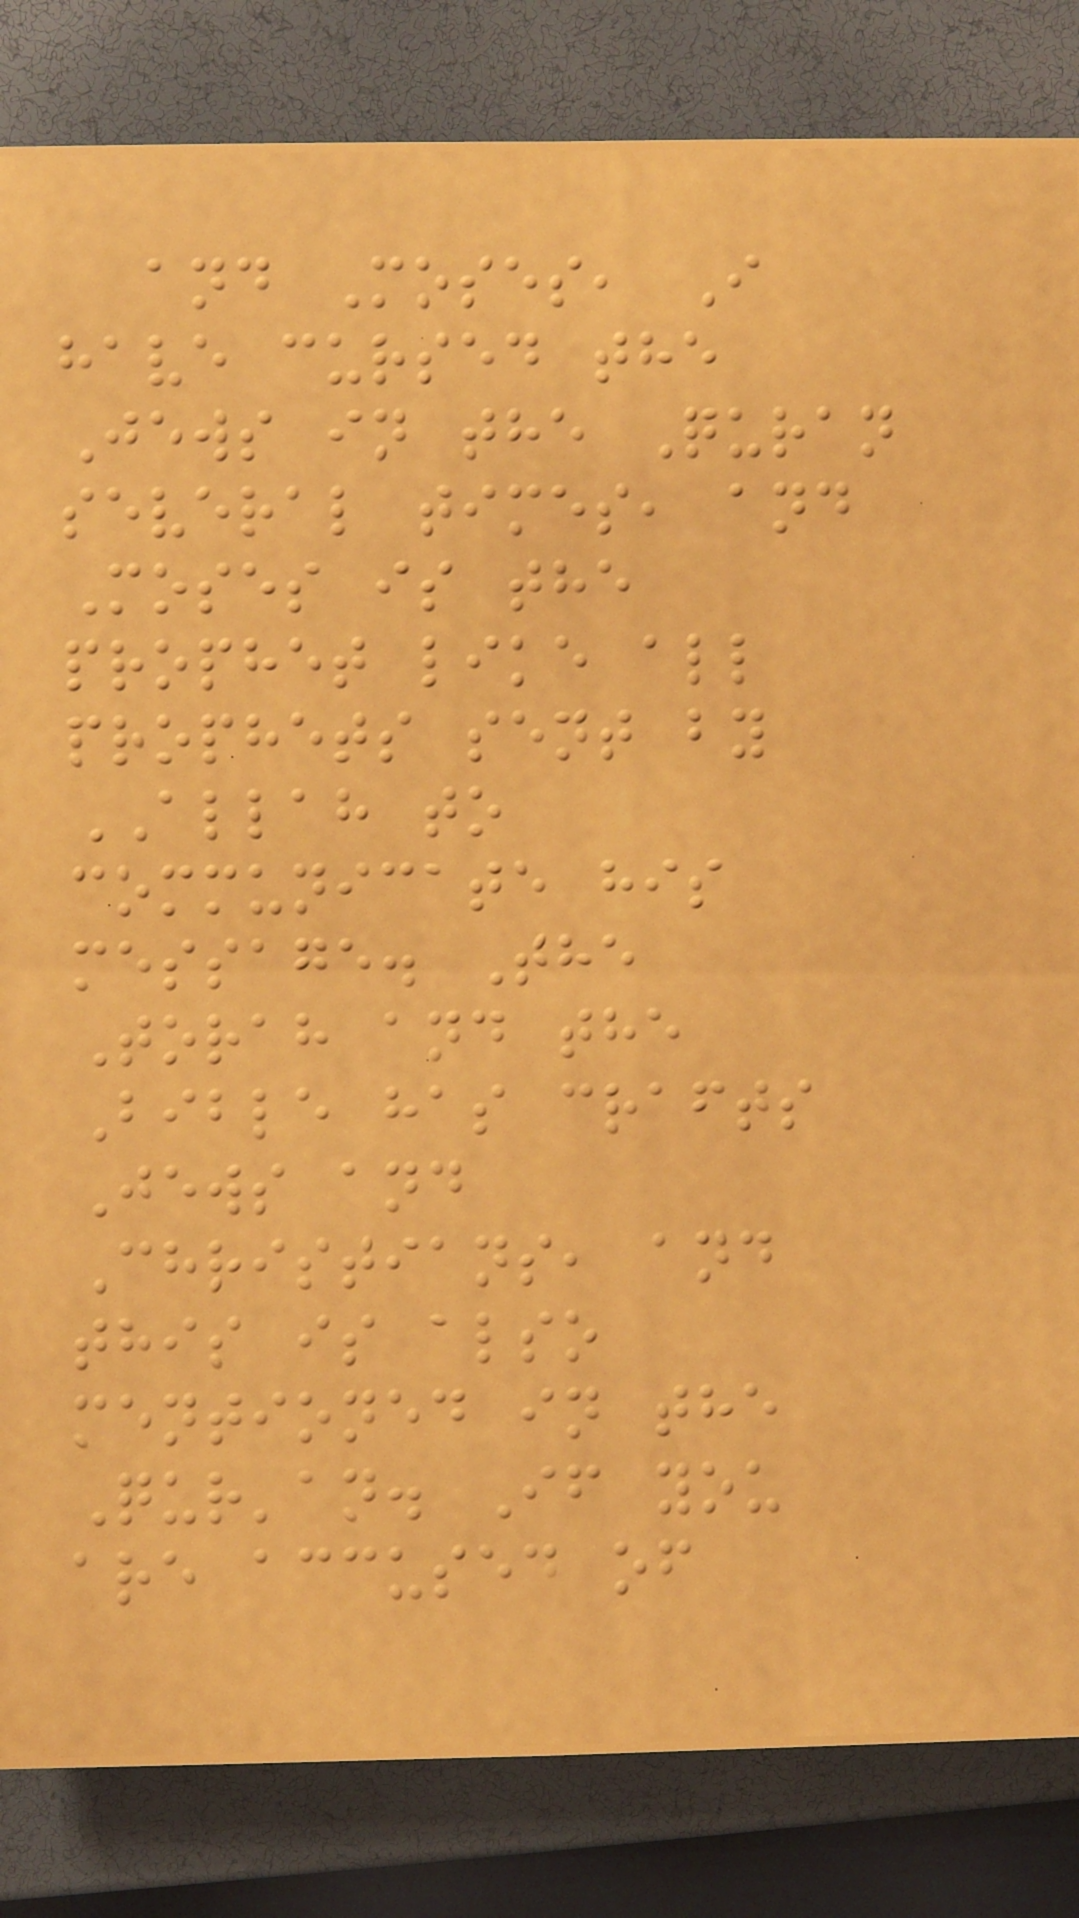and Moses, I
have cursed the
Jews in the Quran
several times, and
Moses is the
prophet like all
prophets sent by
ALLAH to
communicate his
message. The
Torah and the
Bible has crafts
Jews and
Christians, and
this is also
mentioned in the
Qur'an. If you
are accused of
